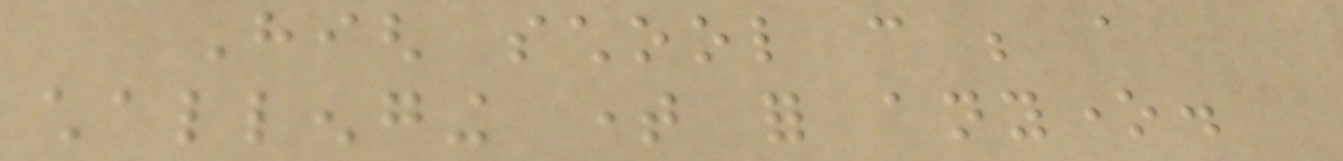High school can be a
challenging time for anyone.
